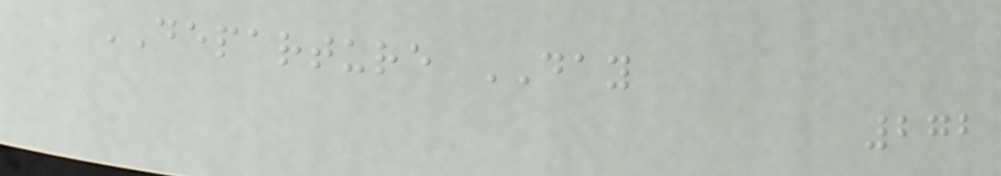DEPARTURE DAY
272
